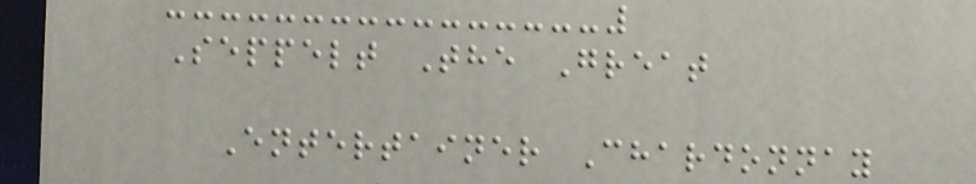Seppelt The Great
Entertainer Chardonnay
